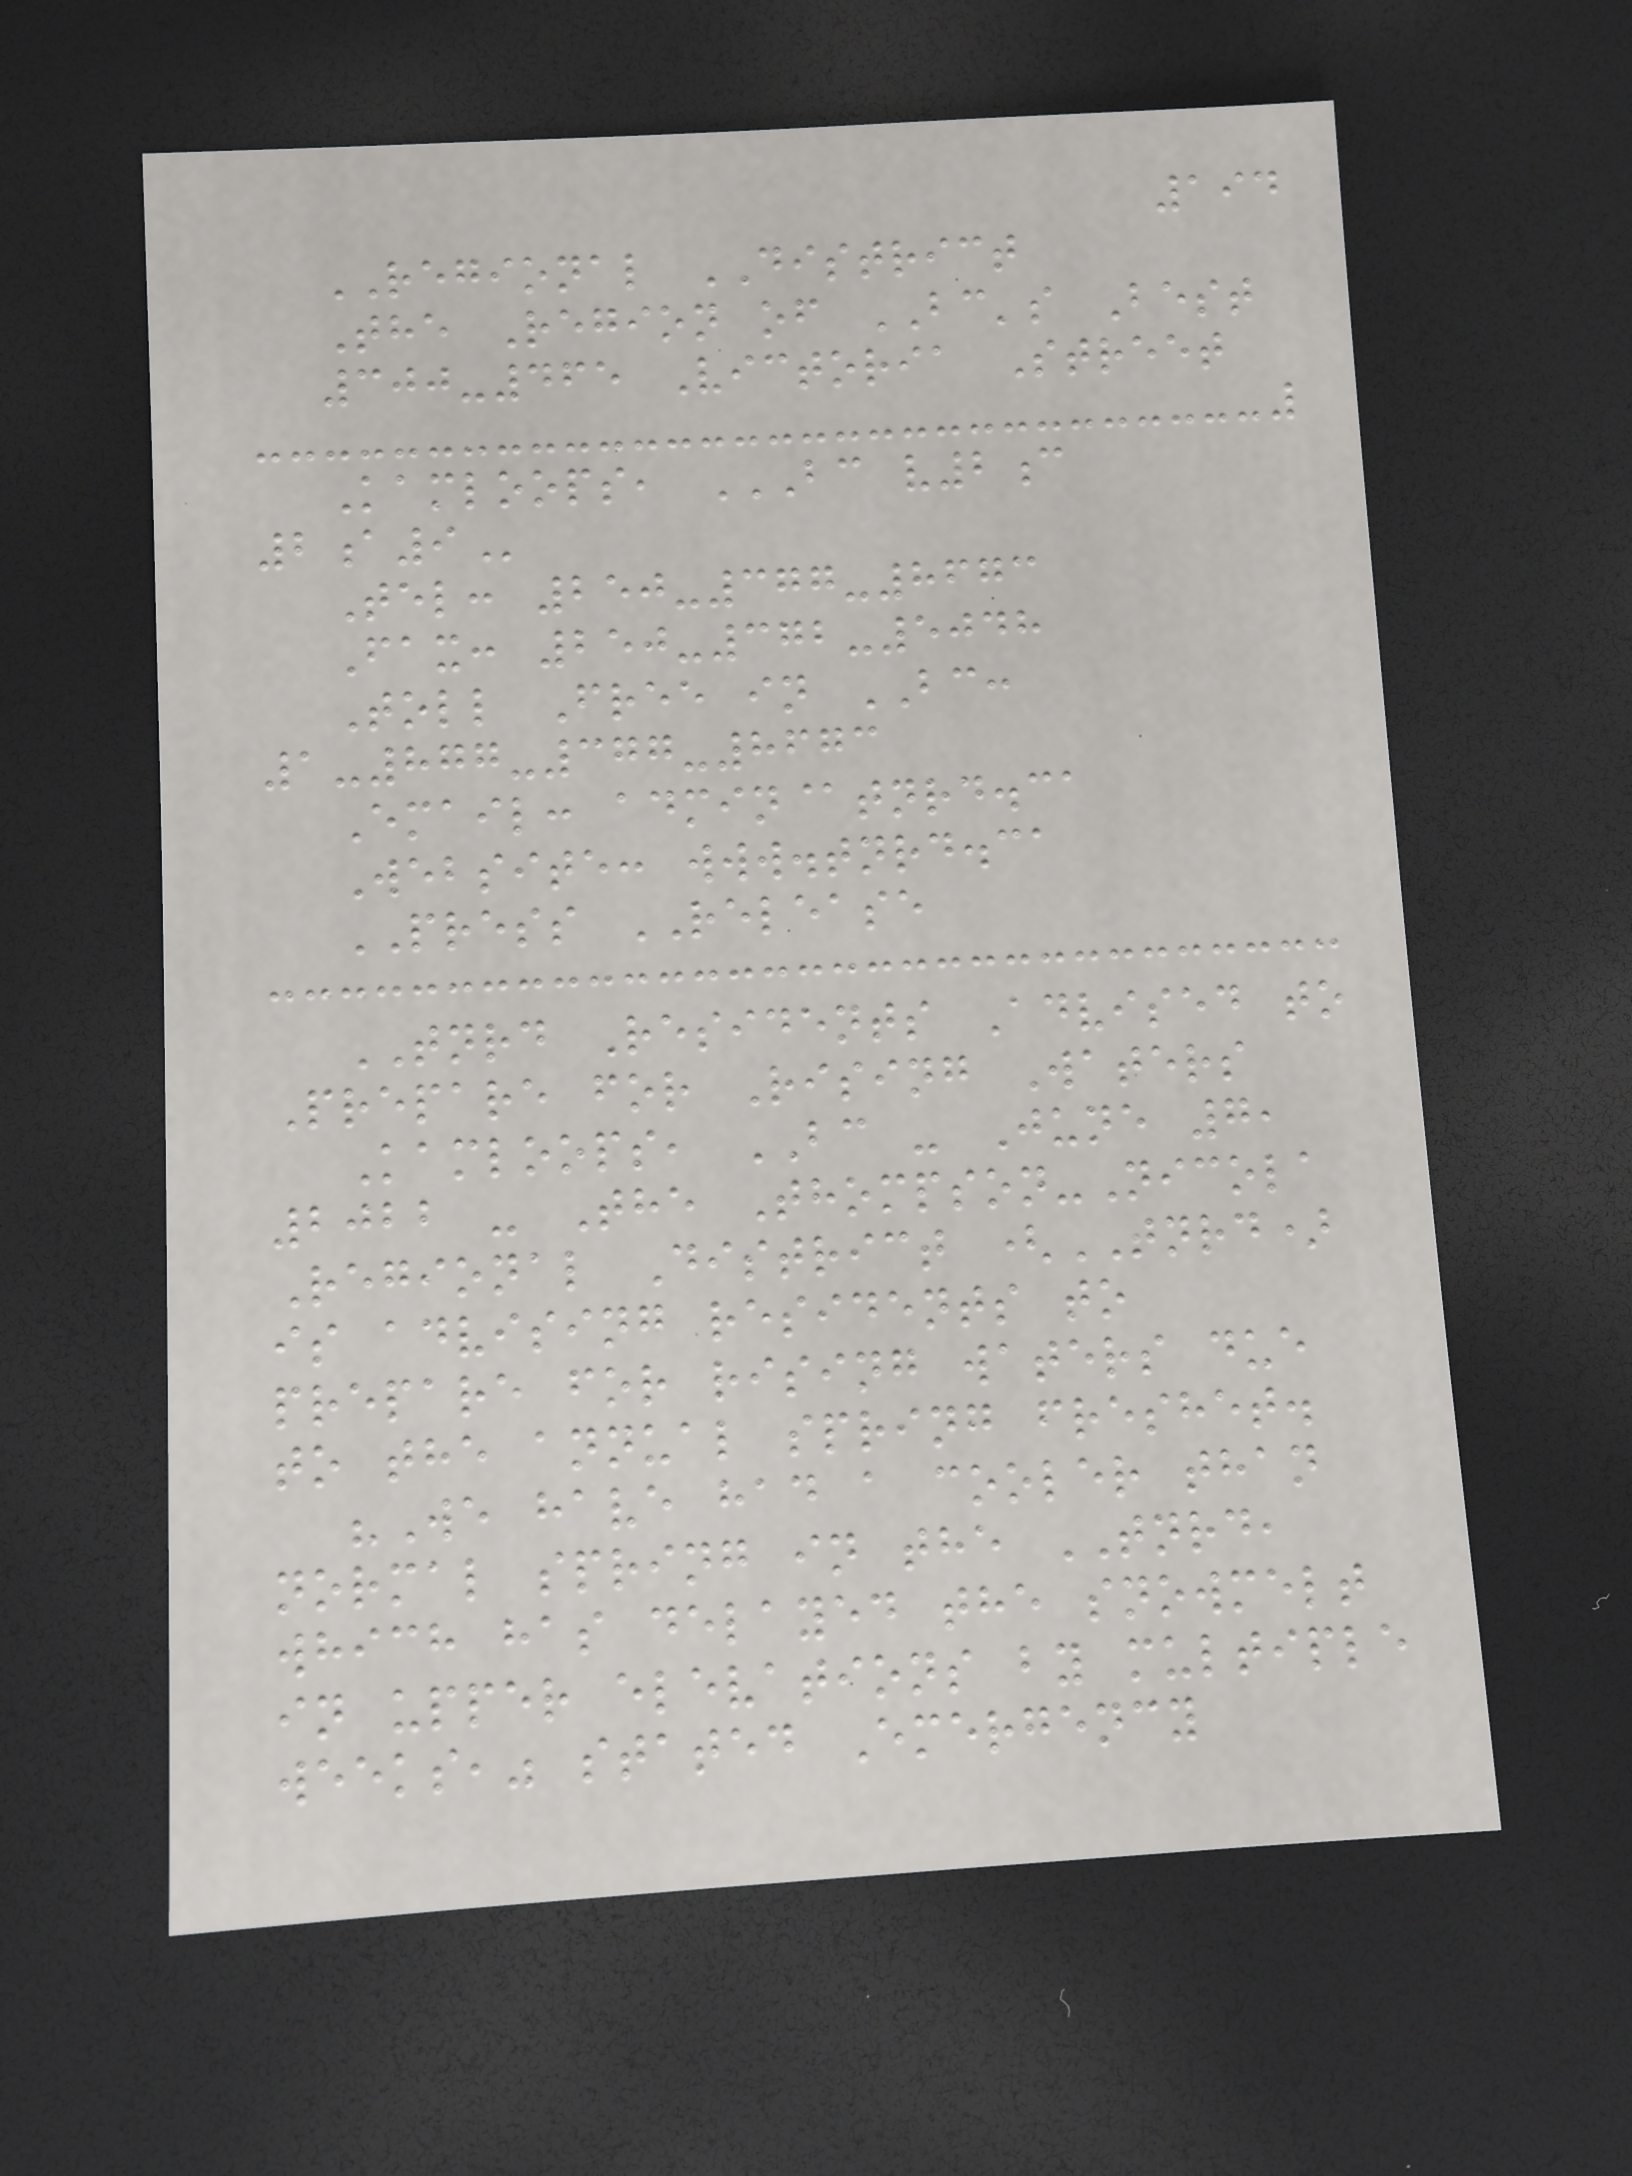194
REGIONAL DISTRICT
The Region of BC's Best
300-465 Victoria Street
Kamloops, BC V2C
2A9
Tel: 250-377-8673
Fax: 250-372-5048
Toll Free in BC:
1-877-377-8673
Email: admin@tnrd.ca
Website: www.tnrd.ca
PRESS RELEASE
TNRD Residents Advised to
Prepare for Rising Waters
Kamloops, BC - June 7,
2022 - The Thompson-Nicola
Regional District (TNRD)
is advising residents to
prepare for rising waters due
to the annual spring freshet.
"We have had a cooler than
normal spring in the TNRD,
which has delayed the snowmelt
in upper elevations by multiple
weeks," stated Emergency
